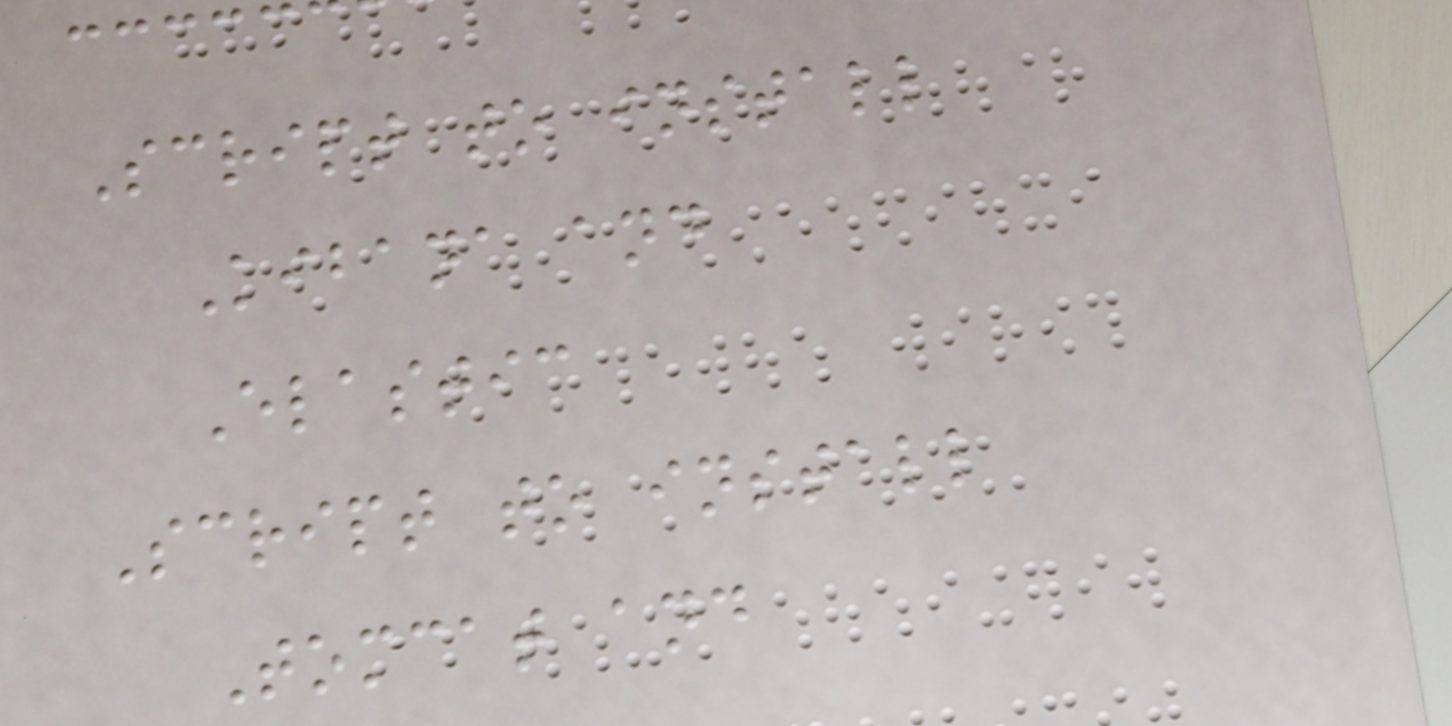Script to install
Kibana and
Elastic
Script to install
Tomcat and
